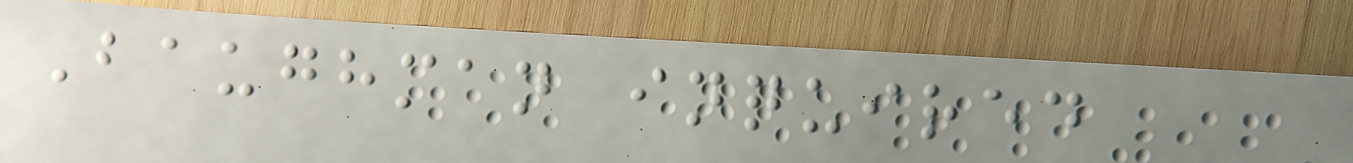Baughman inquired
